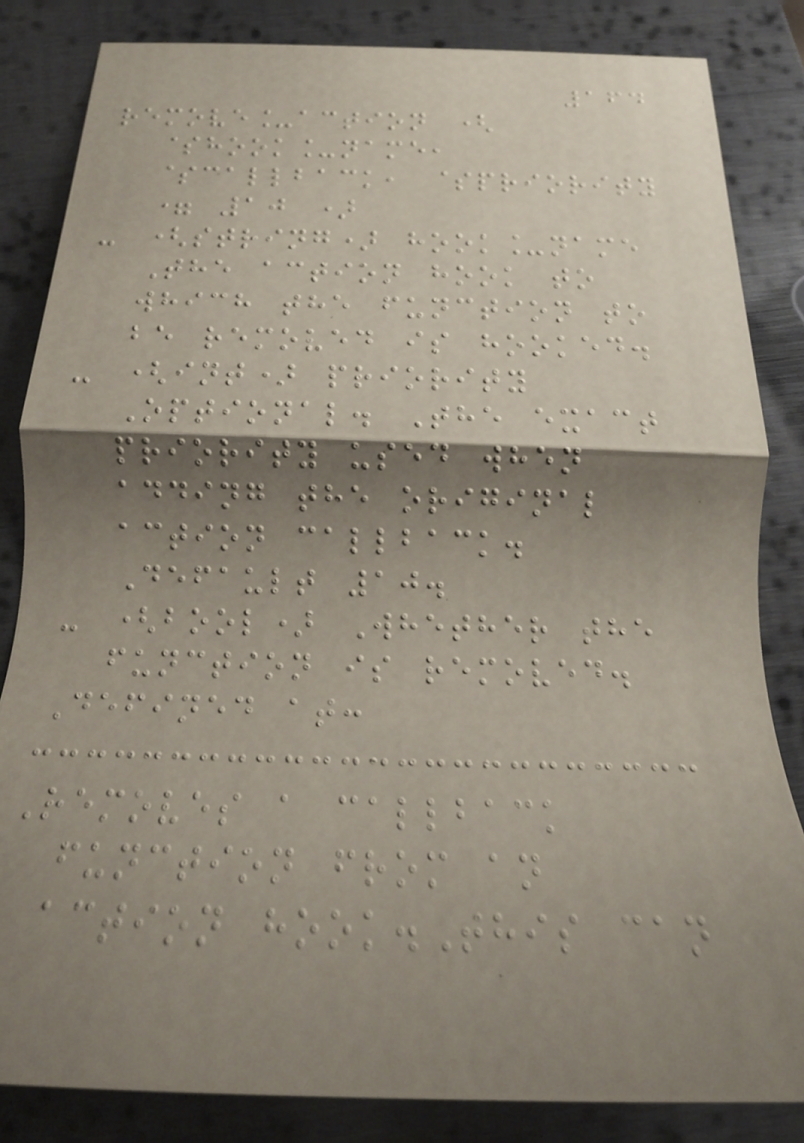164
remove_action (
$hook_name,
$callback, $priority
= 10 )
- (string) hook_name
The action hook to
which the function to
be removed is hooked.
- (int) priority
Optional. The exact
priority used when
adding the original
action callback.
Default 10.
- (bool) Whether the
function is removed.
Defined at:
Removes a callback
function from an
action hook.This can
